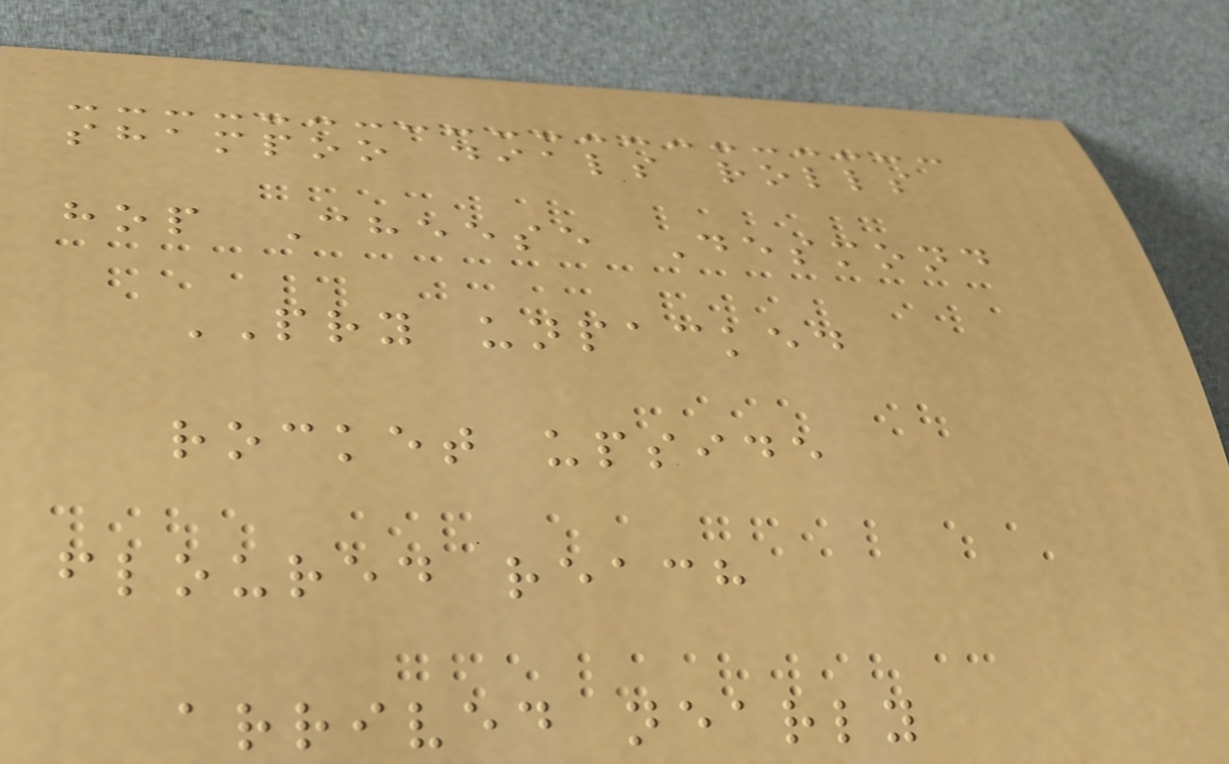shampoo dials rolls
hop Cheese Desmond
PRY unpacked
rocket upside
floured reach
arrived nearly
